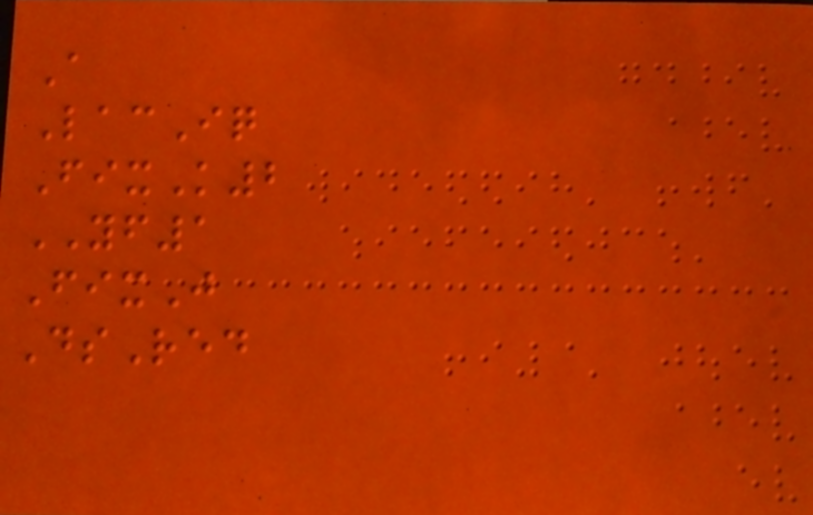A
LacIq
FixK2
YF1
FixJ
DsRed
